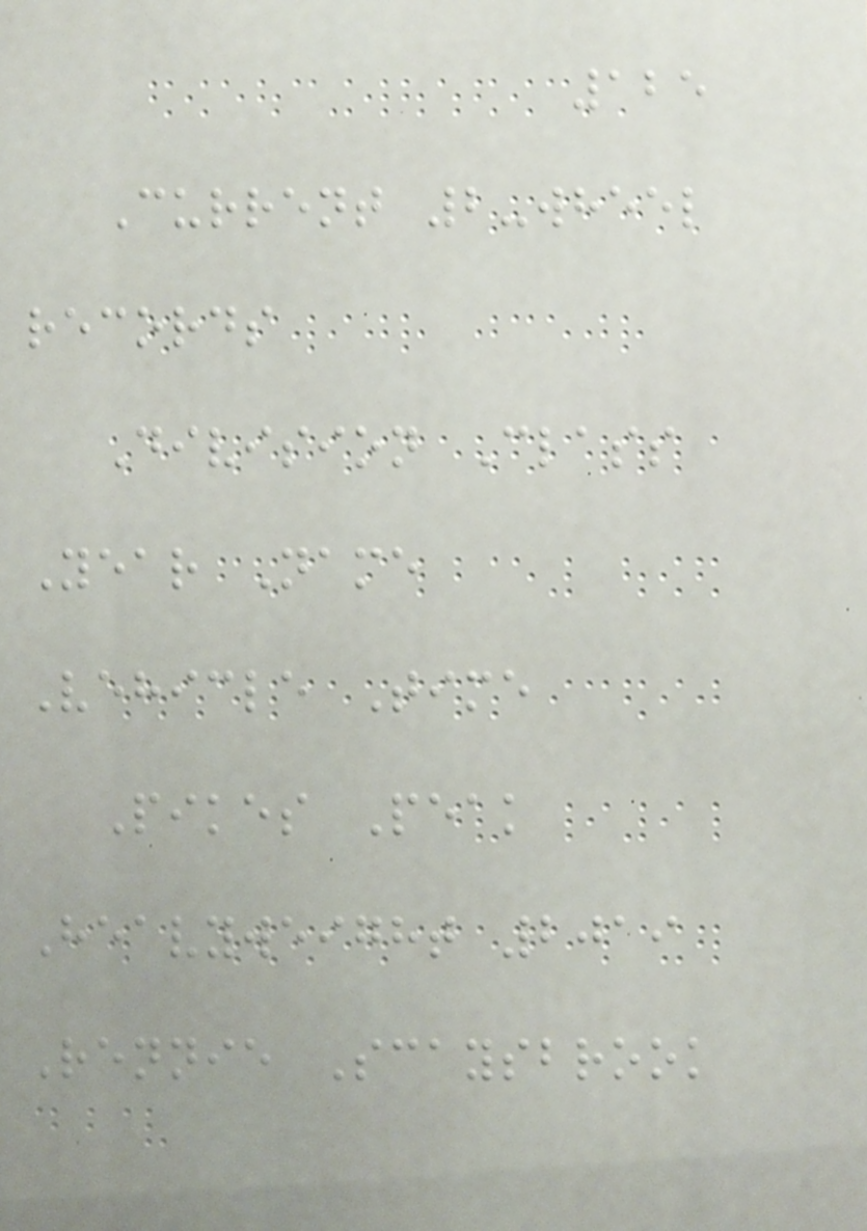125
Current 2-wheel
records
Division Class
Year Name
Vehicle Time
Pikes Peak
Heavyweight 2019
Rennie Scaysbrook
